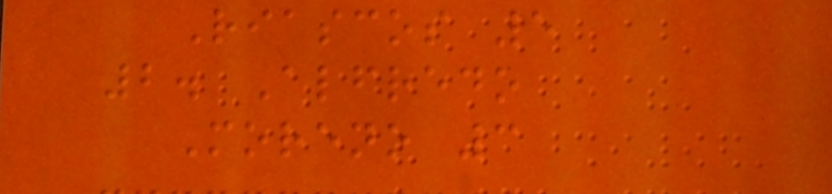Riascos 5
2. Alfredo
Moreno 3
